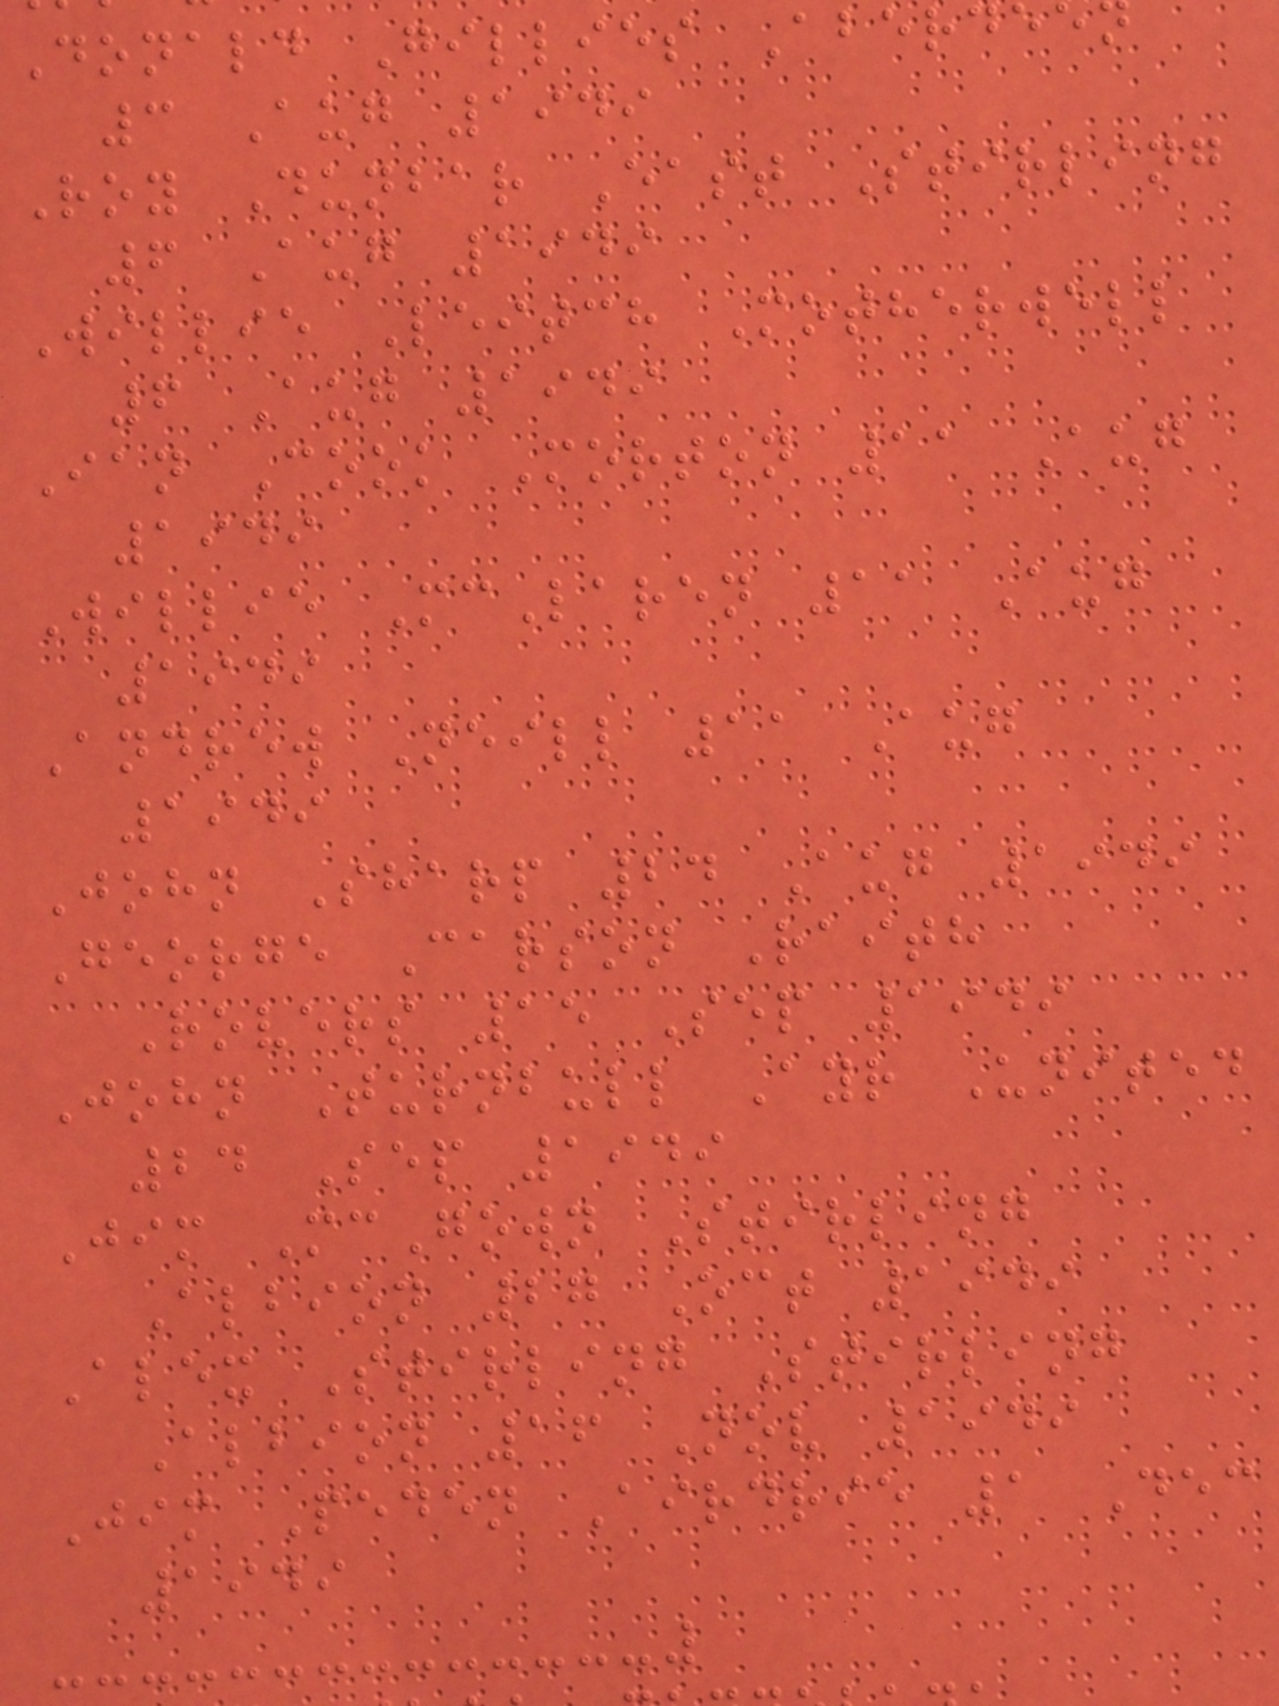Donald Gillies Aberde
3 Aug 1949
Roy Dunbar East Stirling
6 Aug 1949
Willie Leitch Motherwell
6 Aug 1949
Ian Cook Morton 11 Aug
1949
Willie McLaren 11 Aug
1949
Andrew Neill 11 Aug
1949
John Sharp 24 Aug 1949
George Carson Raith
Rovers 15 Sep 1949
John Turnbull Ayr United
24 Sep 1949
Jim McGown Stirling
Albion 27 Oct 1949
Alex Stirling Stirling
Albion 16 Nov 1949
Jim Peden Airdrie 1 Dec
1949
